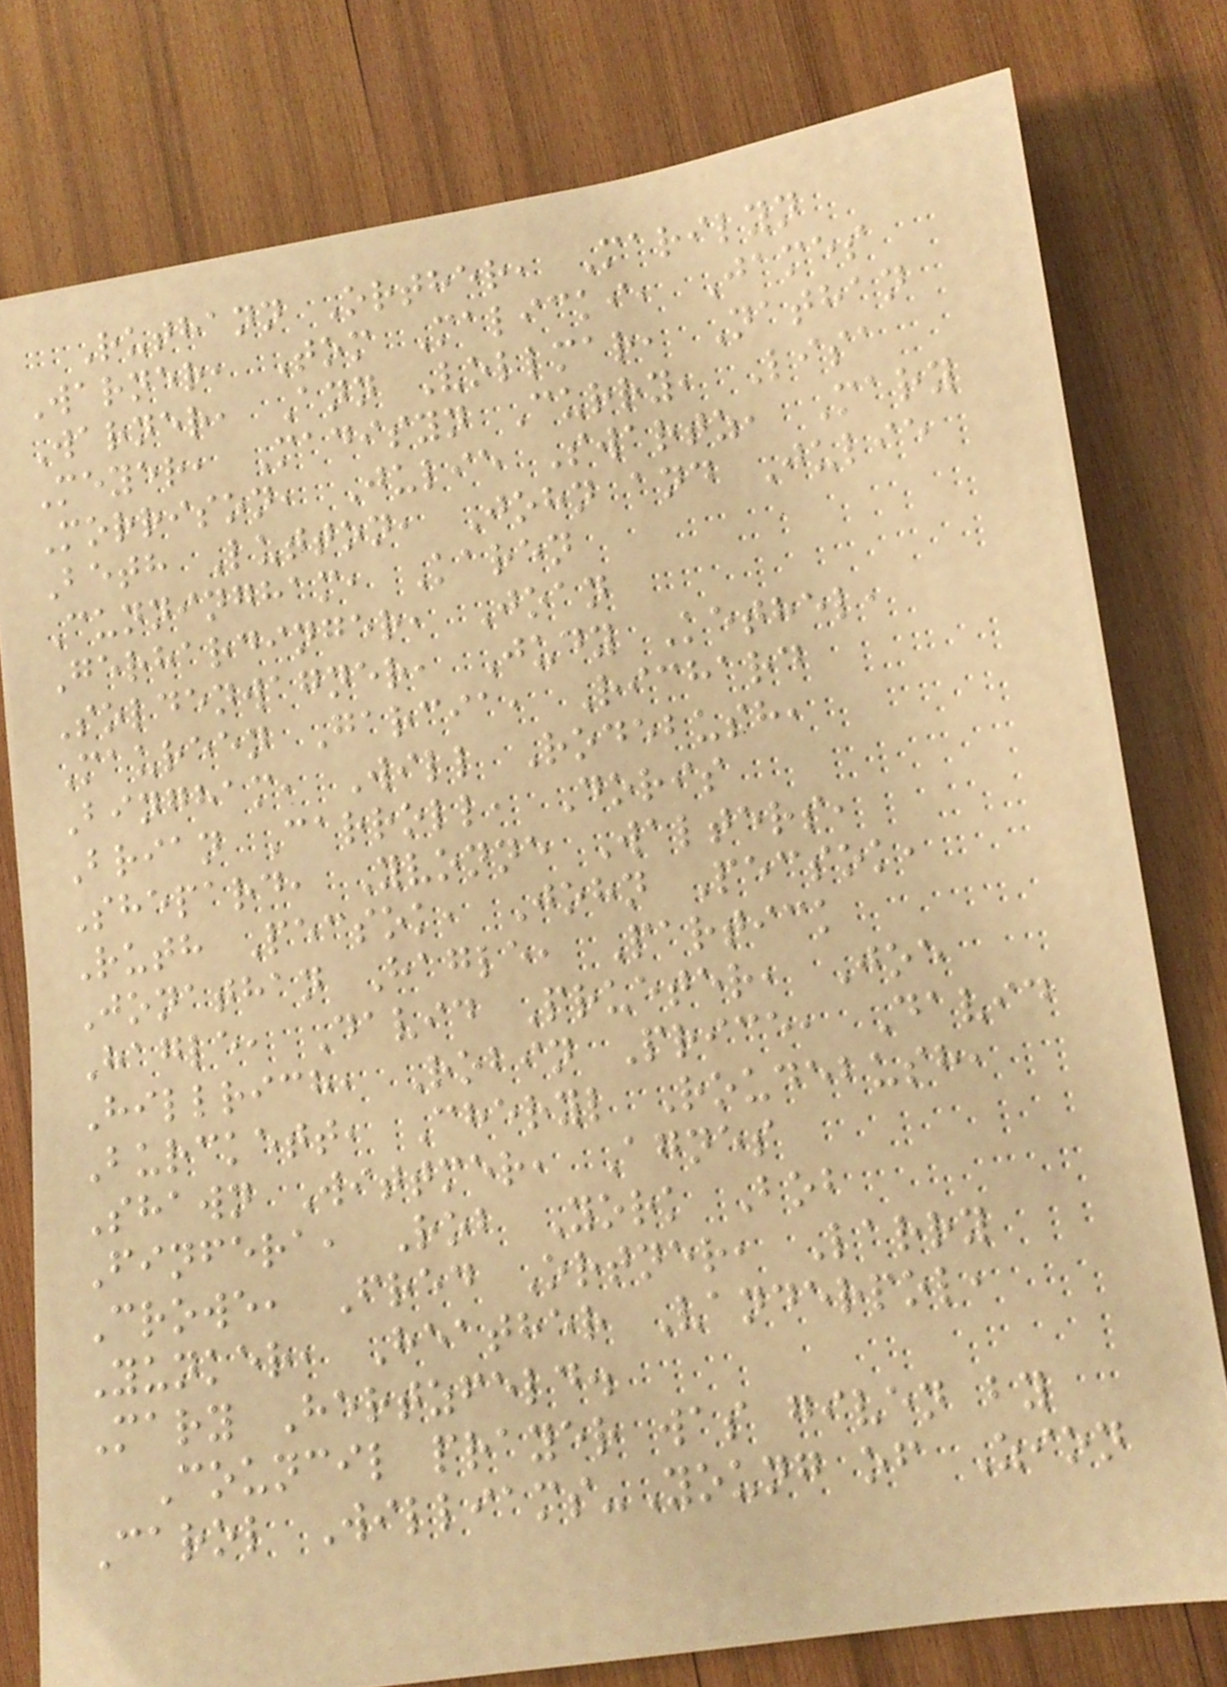Ruthann Orther, Marilyn
Warner, Tom Malicki, James
Warner, Ann Vollmar, Nathan
Meyer, Madisyn Curry, Lisa
Morrison, Julie Swartz, Mary
Beth Lutton, John and Julie
Cunningham, Karen
Gerhardinger, Joan
Soldenwagner, Judy Kethel,
Maureen Garcia, Richard
Bingham, Will Rodebush,
Brian Carroll, Doris
Shepard, Yvonne Walters,
Ruth Pecsok, John Pecsok,
Jonathan Hagle, Partick
Hagle, David Prueter, Joe
Hillrich, Robin Price, David
Burckett, Cheryl Roudebush,
Shawn Wittmer, Agnes
Finfera, Rob York Bob
Crowe, Fred Ortner, Larry
Yunker, Heather Vanderpol,
Mary Hertzfeld.
Council prayer was given by
Carol Williams-Young of Zion
